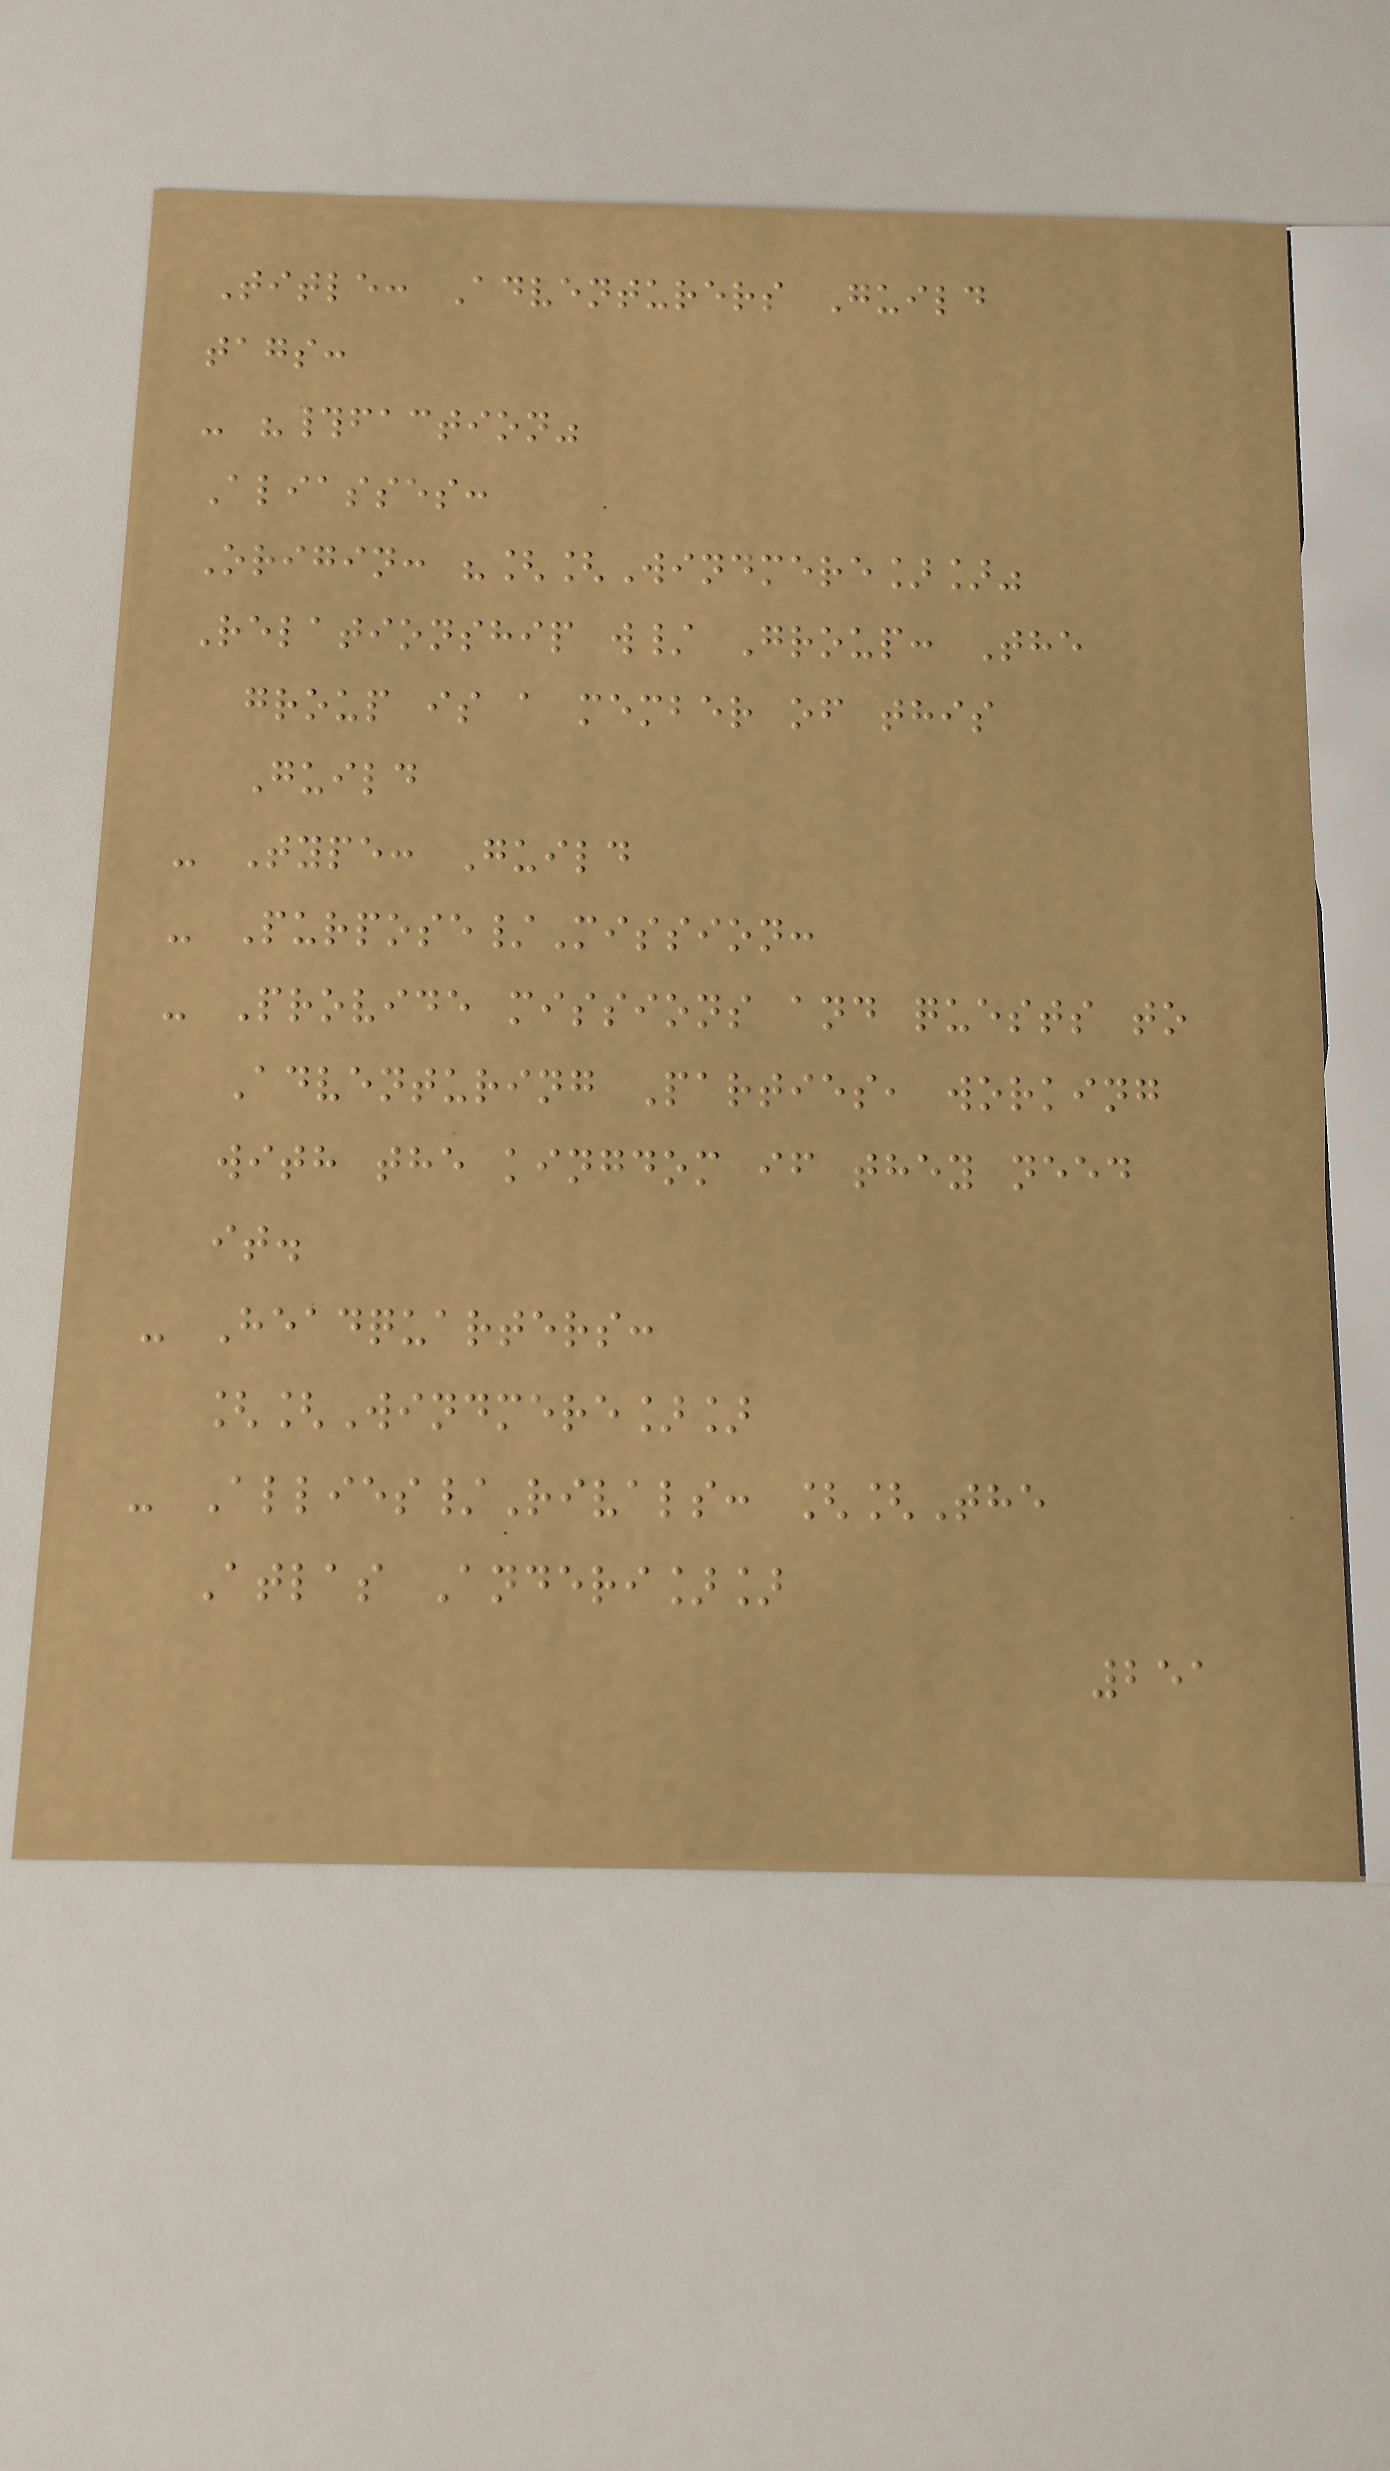Title: Adventurers Guild
tags:
- "#faction"
Aliasses:
Origin: "[[Windmere]]"
Relationship w/ Group: The
group is a member of this
Guild
- Type: Guild
- Purpose/Mission:
- Provide missions and quests to
Adventuring Parties, working
with the kingdom if they need
it.
- Headquarters:
[[Windmere]]
- Allies/Rivals: [[The
Atlas Anderi]]
251
